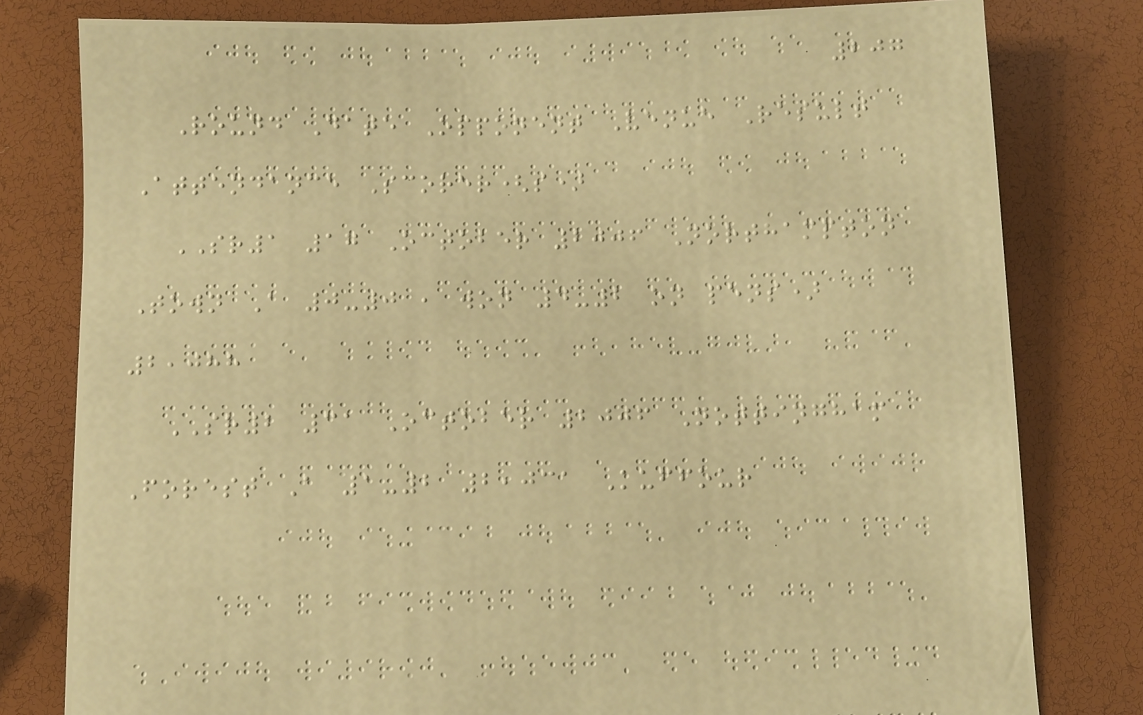207
Round Date Opponent Venue Result
Attendance Scorer(s)
SR1 17 October 2006 Northampton
Town A 0-0 , won 4-2 on pens)
2,088
SR2 31 October 2006 Nottingham
Forest A 1-2 2,031 Kuffour
